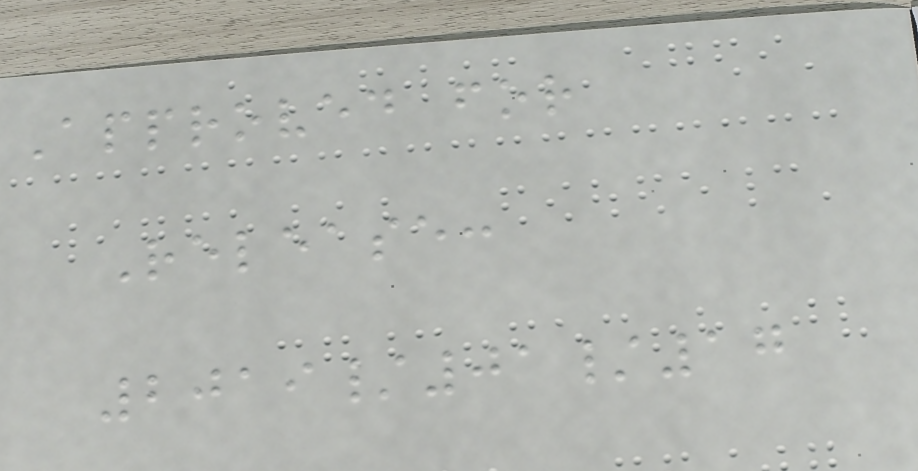Approved for
Release:
2019/01/17
